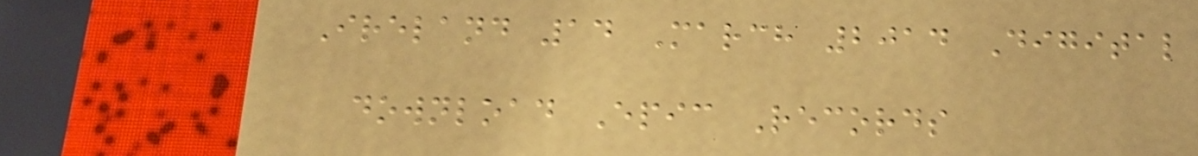Ireland 14 March 2014 Digital
download Epic Records
